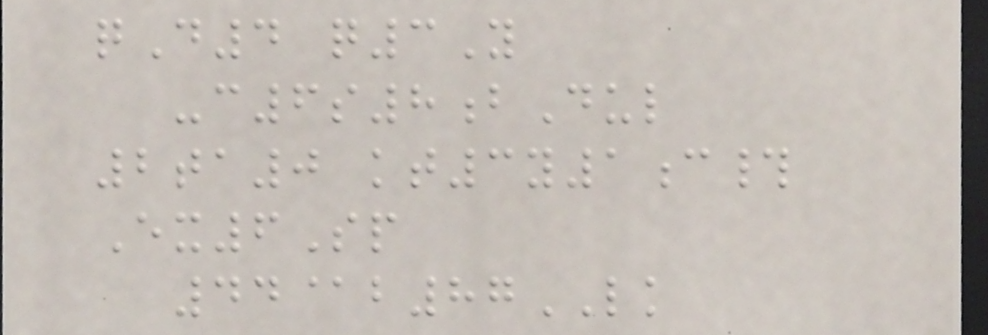qD4 q3Y
-c6s8bDul
2ta0 kt3y1c#
Ex6Sp
44@b87LK
